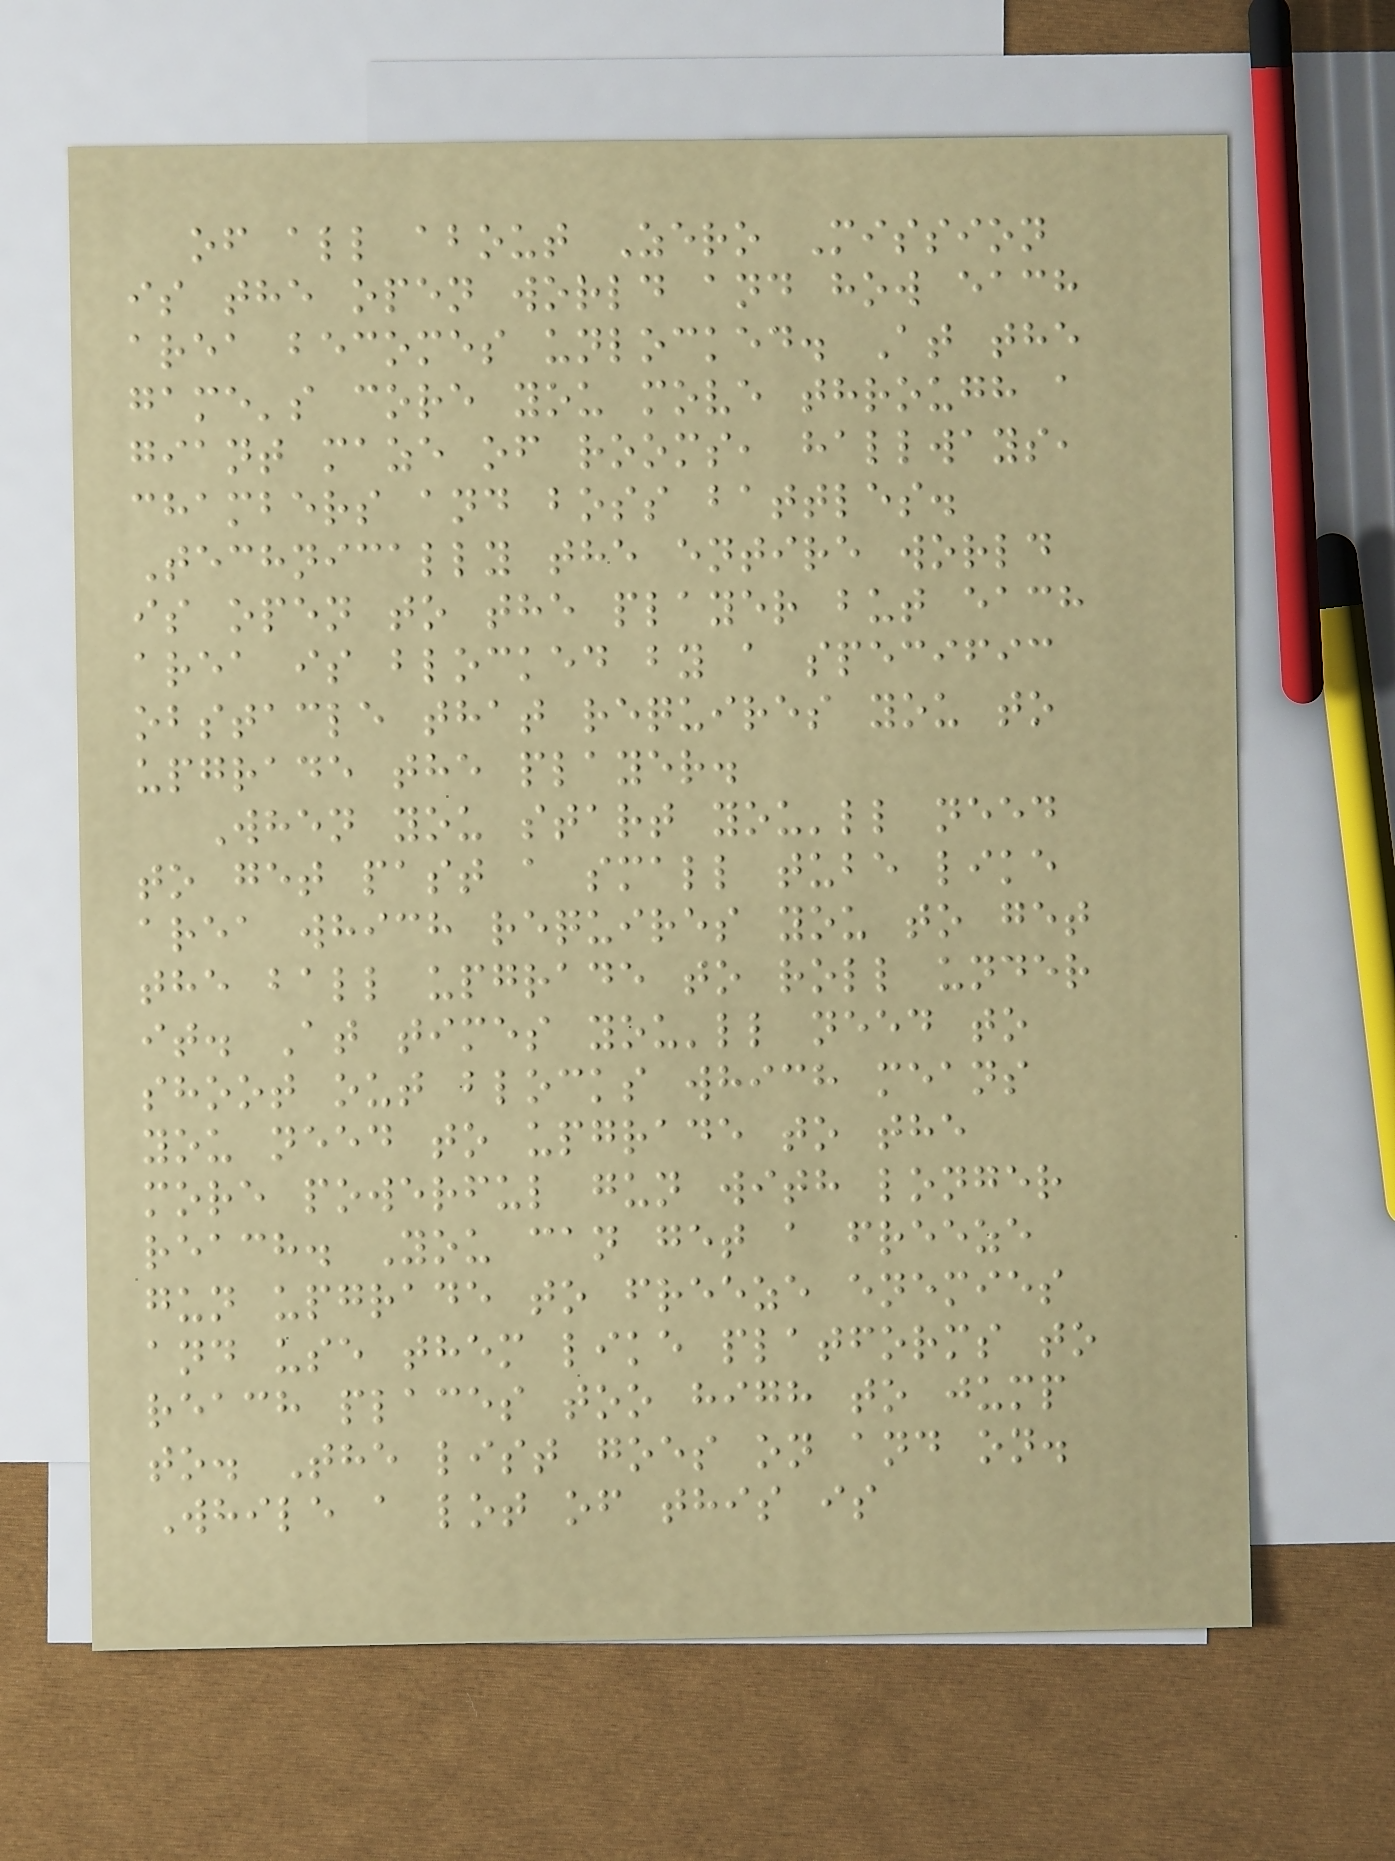of all about Zero Mission
is the open world and how each
area becomes unlocked. At the
game's core you move through a
giant maze of rooms, hallways,
chambers and boss battles.
Technically the entire world
is open to the player but each
area is blocked by a specific
obstacle that requires you to
upgrade the player.
When you start you'll need
to get past a small tube like
area which requires you to get
the ball upgrade to roll under
it. At times you'll need to
shoot out blocks which means
you need to upgrade to the
more powerful gun with longer
reach. You can get a freeze
gun upgrade to freeze enemies
and use them like platforms to
reach places too high to jump
to. The list goes on and on.
While a lot of this is
